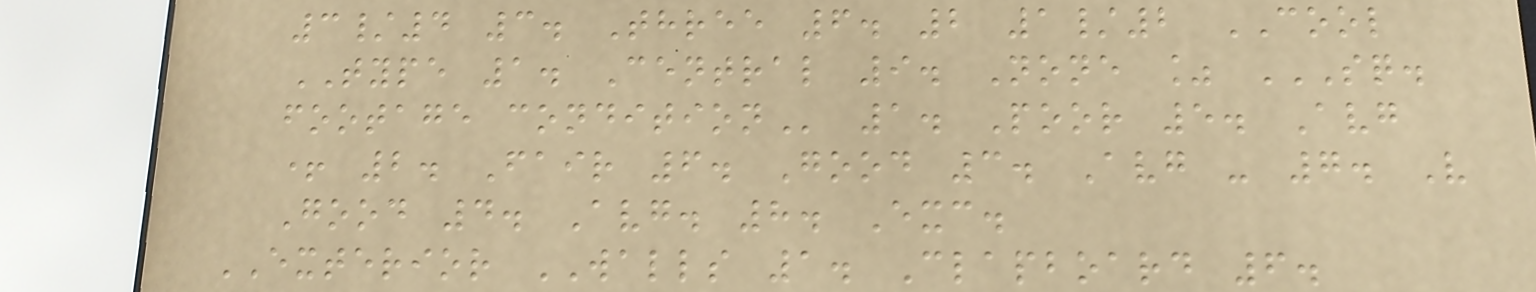3/4 3. Three 6. 2 1/2 COOL
TYPE 1. Central 9. None % SQ.
FOOTAGE CONDITION 1. Poor 5. Avg
+ 2. Fair 6. Good 3. Avg - 7. V
Good 4. Avg. 8. Exc.
EXTERIOR WALLS 1. Clapboard 6.
